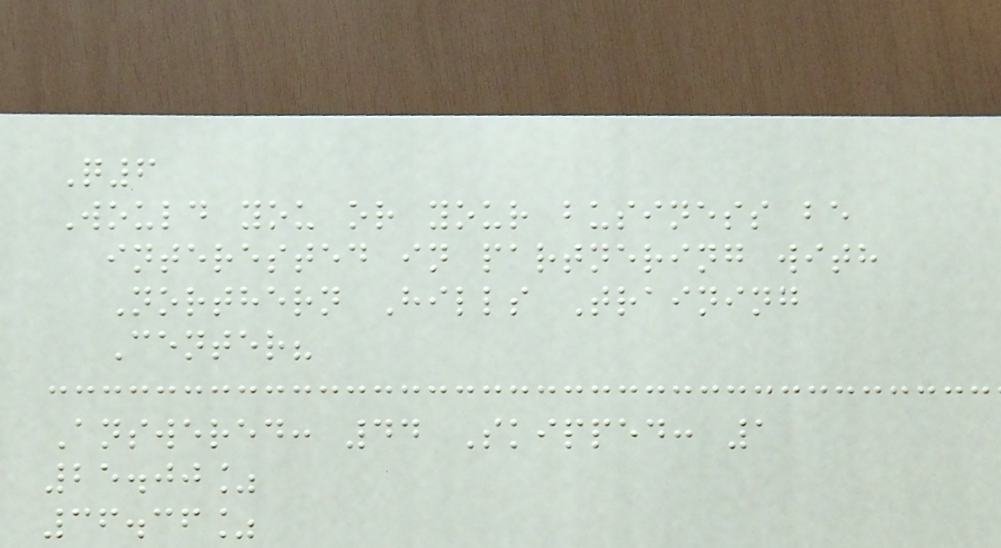Q6
Would you or your business be
interested in partnering with
Northern Hills Training
Center?
Answered: 44 Skipped: 1
25.00%
36.36%
